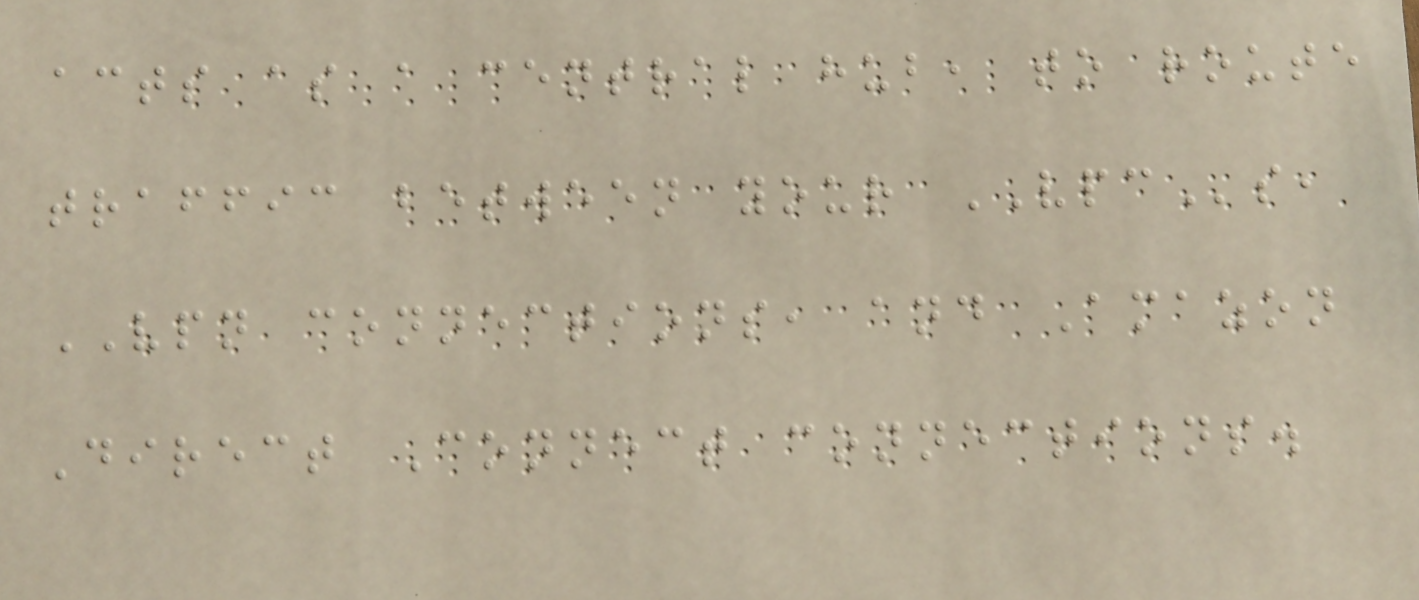acts as a central hub, to route
traffic between your VPCs,
VPN connections, and Amazon
Direct Connect connections.
